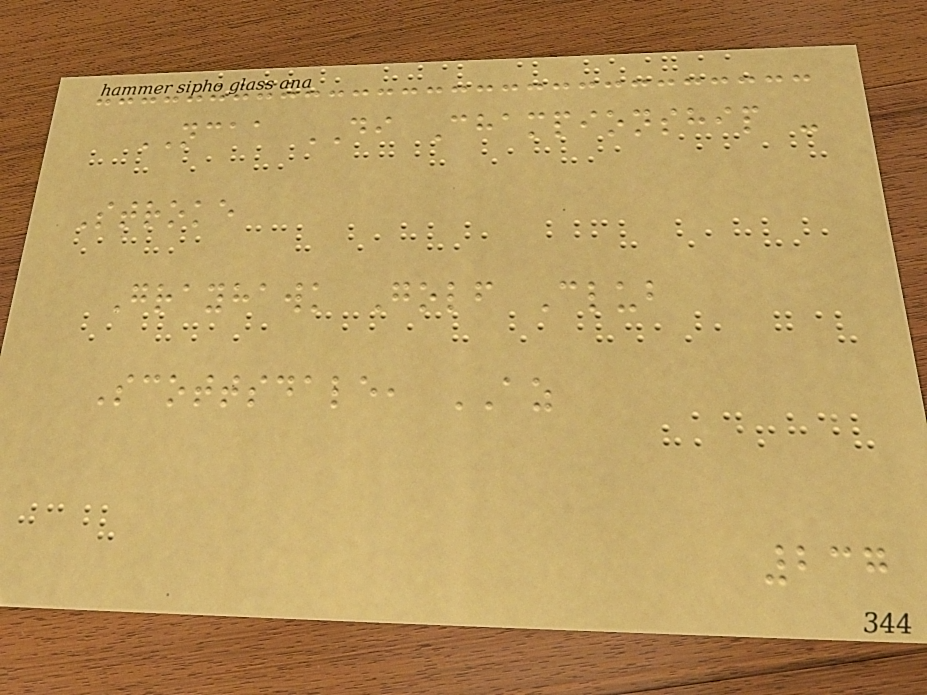NCAA DI Championship -
Stroke
Grayhawk Golf Club
Scottsdale, AZ
237
